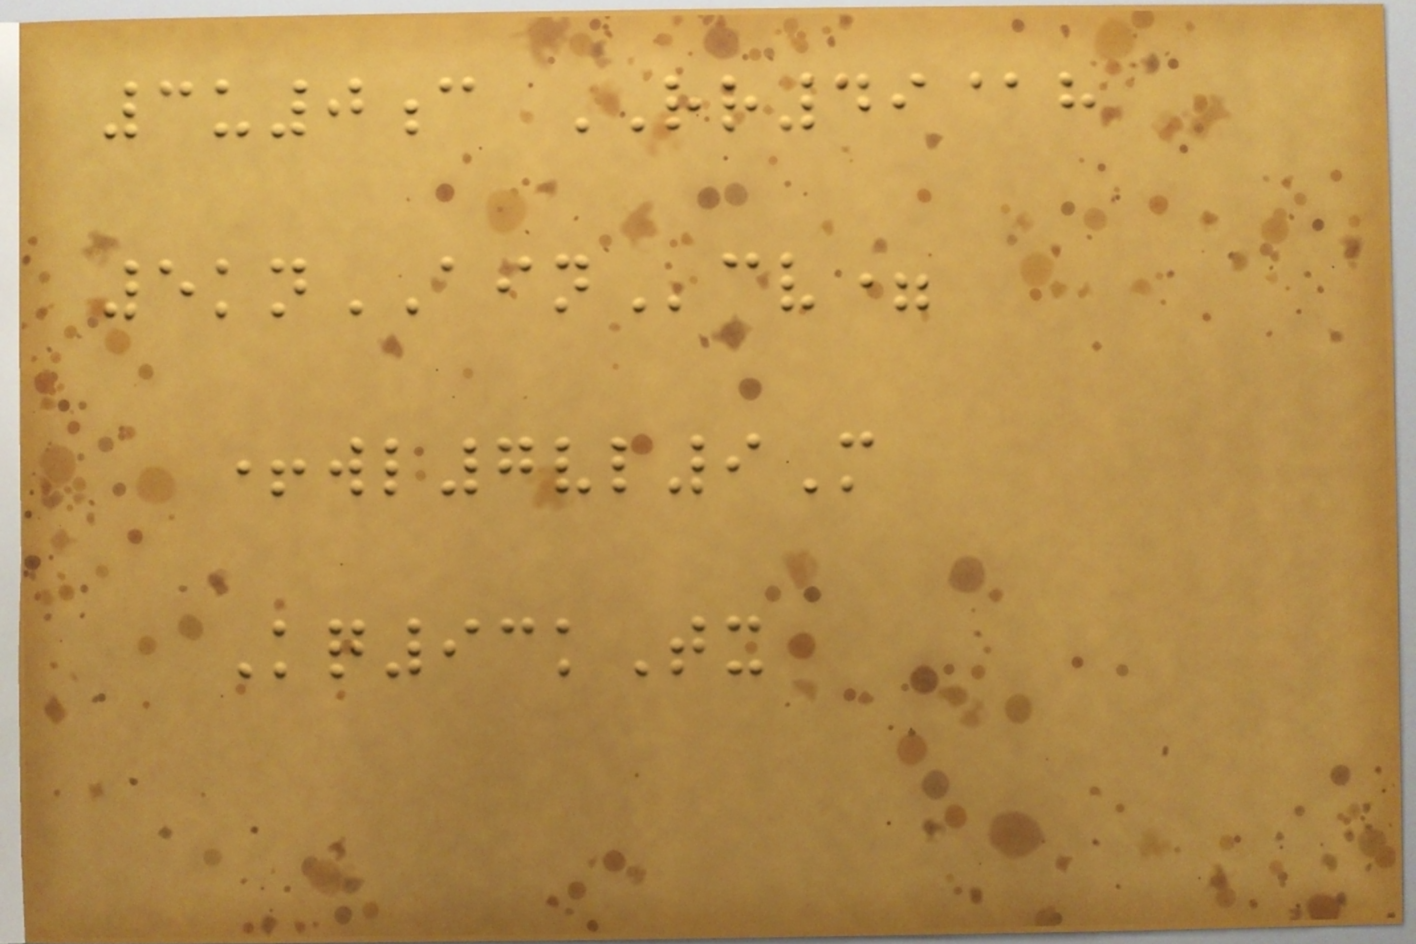3u0c RR49@h
5knAINcv=
+wl7vl9M
Kq93kTx
